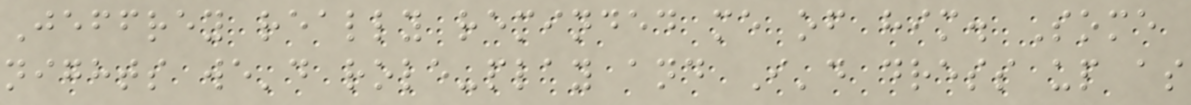Jeffrey really reminded me of him. Some
nights we'd role-play and I'd dress up as
